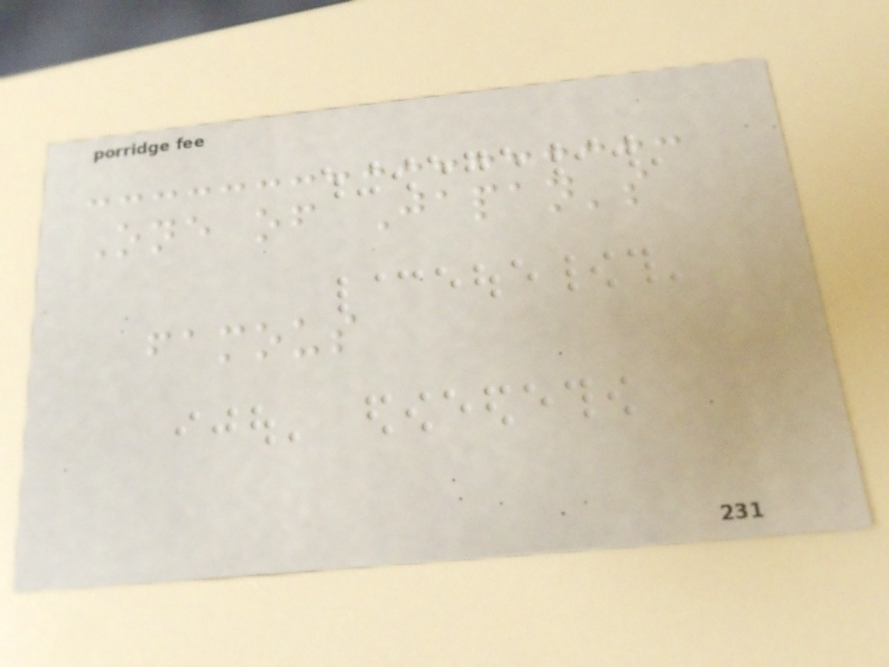One of Japan's
famous
